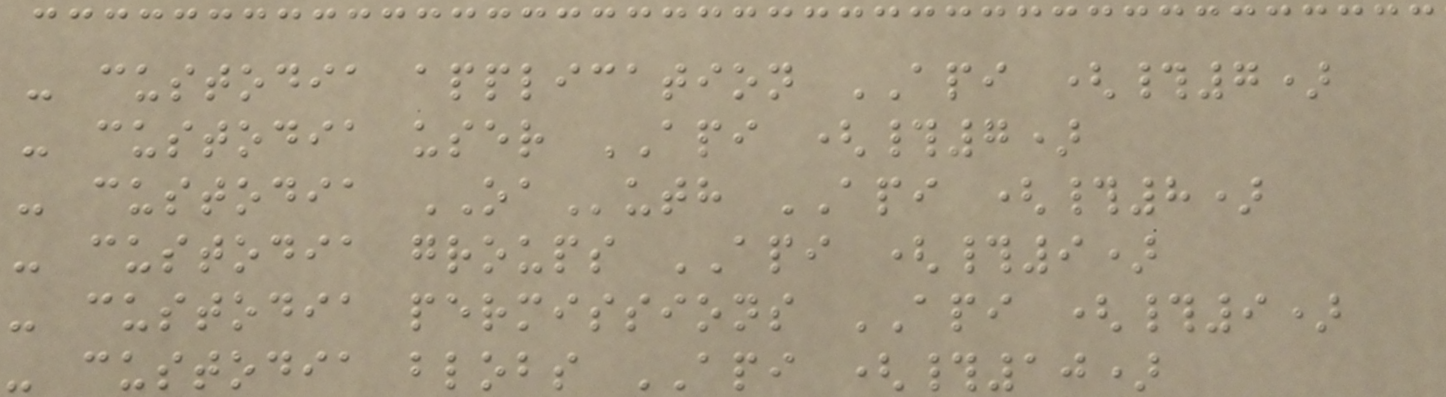- custodia application API (#7)
- custodia user API (#7)
- custodia OAuth API (#8)
- custodia groups API (#9)
- custodia permissions API (#9)
- custodia blobs API (#10)
